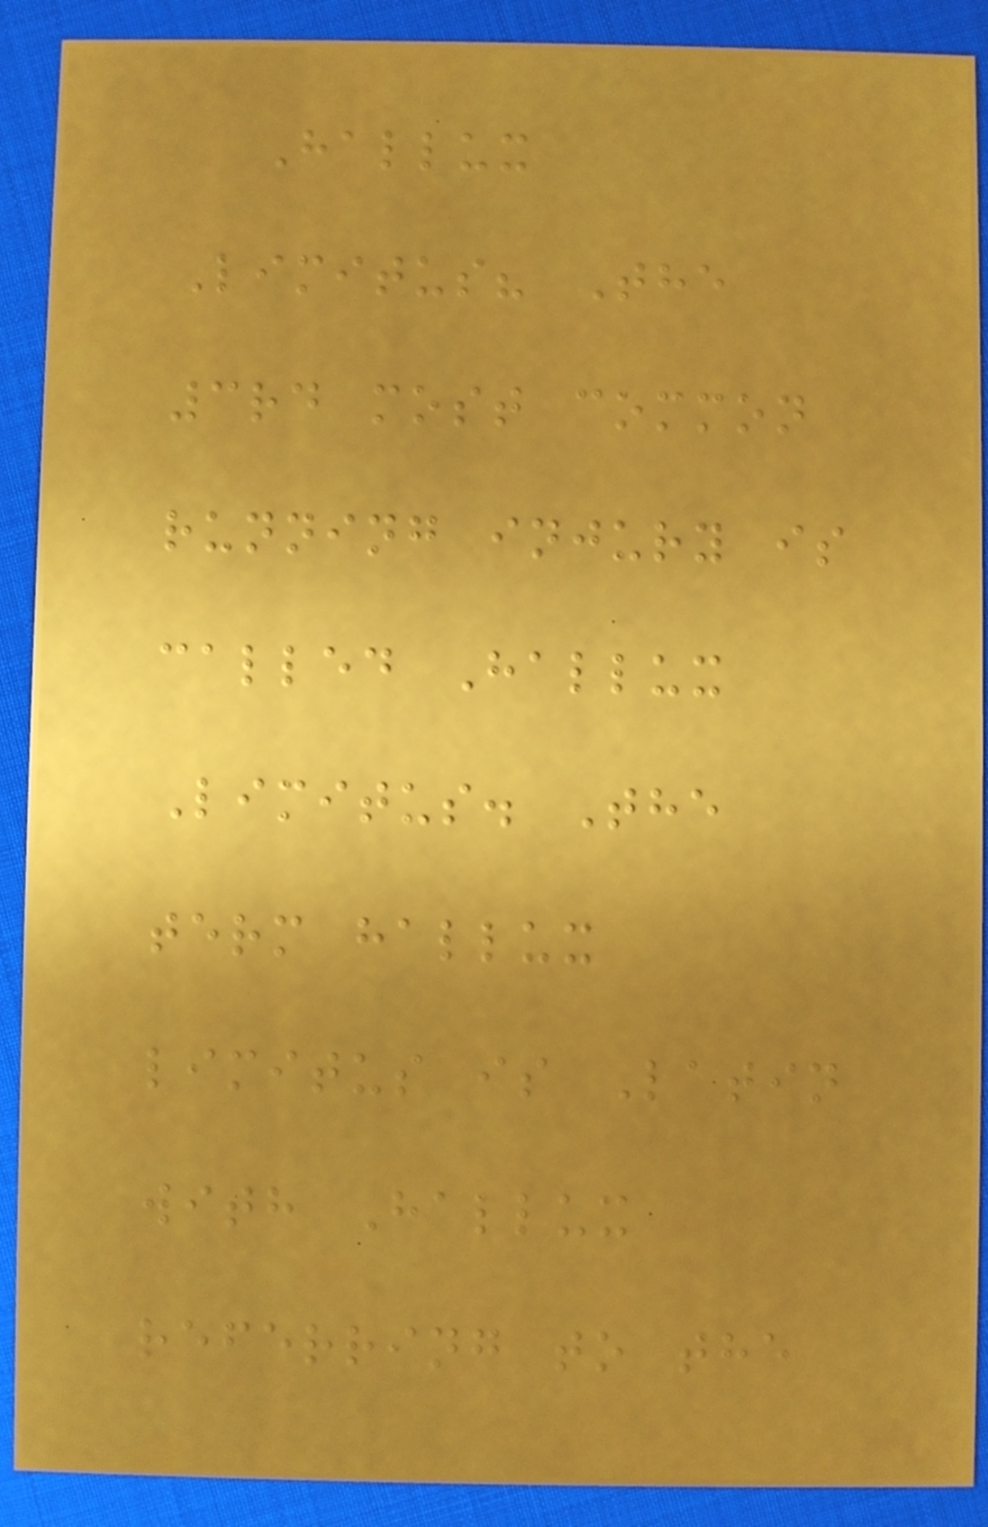Hallux
Limitus? The
3rd most common
running injury is
called Hallux
Limitus. The
term hallux
limitus is Latin
with Hallux
referring to the
